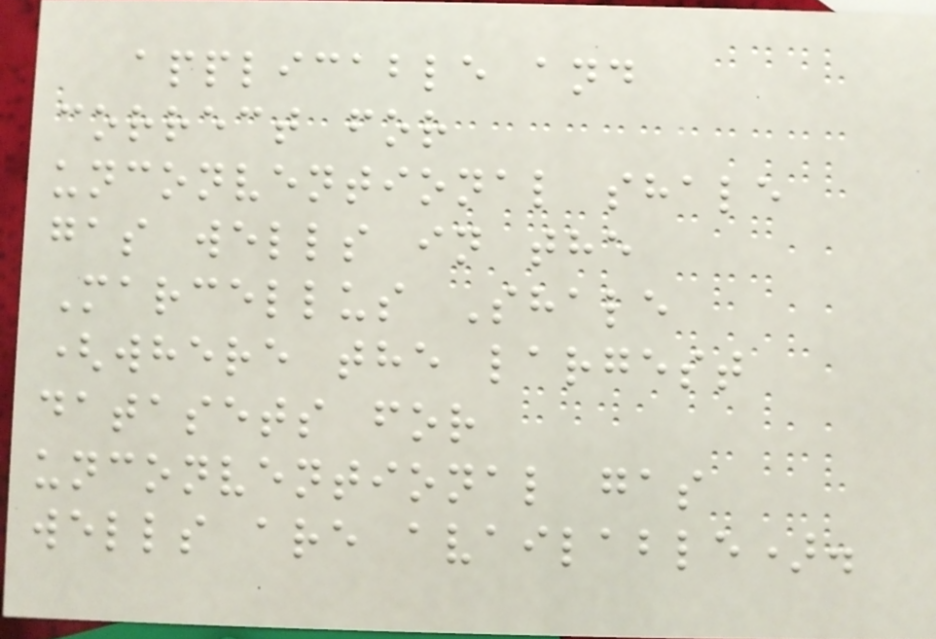applicable and
correct for
unconventional shale
gas wells in the
Marcellus Shale
(where the largest
datasets for
unconventional gas
wells are available).
